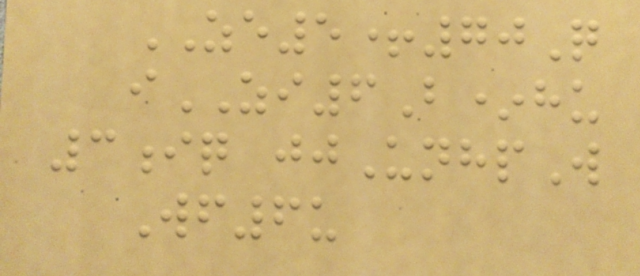ZE5+70Q
iZI6B*hu
3iq jjUnhpW
Wf6u
